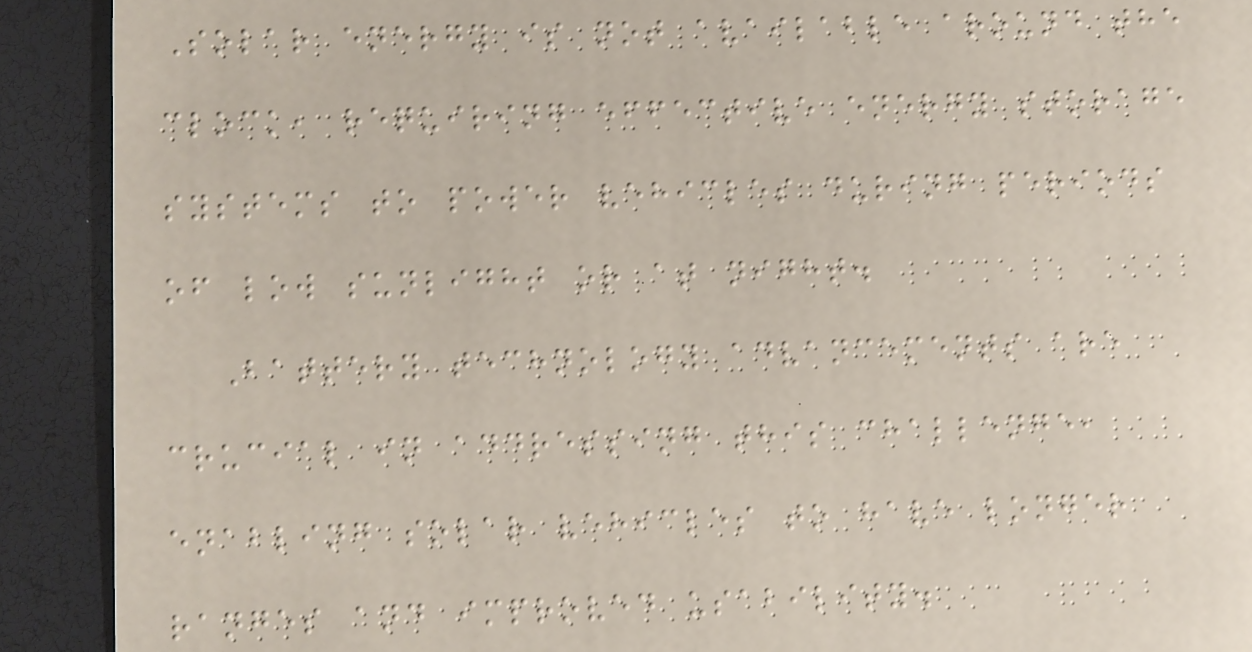Solar energy is not available around the
clock, requiring effective energy storage
systems to power vehicles during periods
of low sunlight or at night.
Battery technology advancements are
crucial in addressing this challenge,
enabling solar vehicles to have longer
ranges and improved usability.
